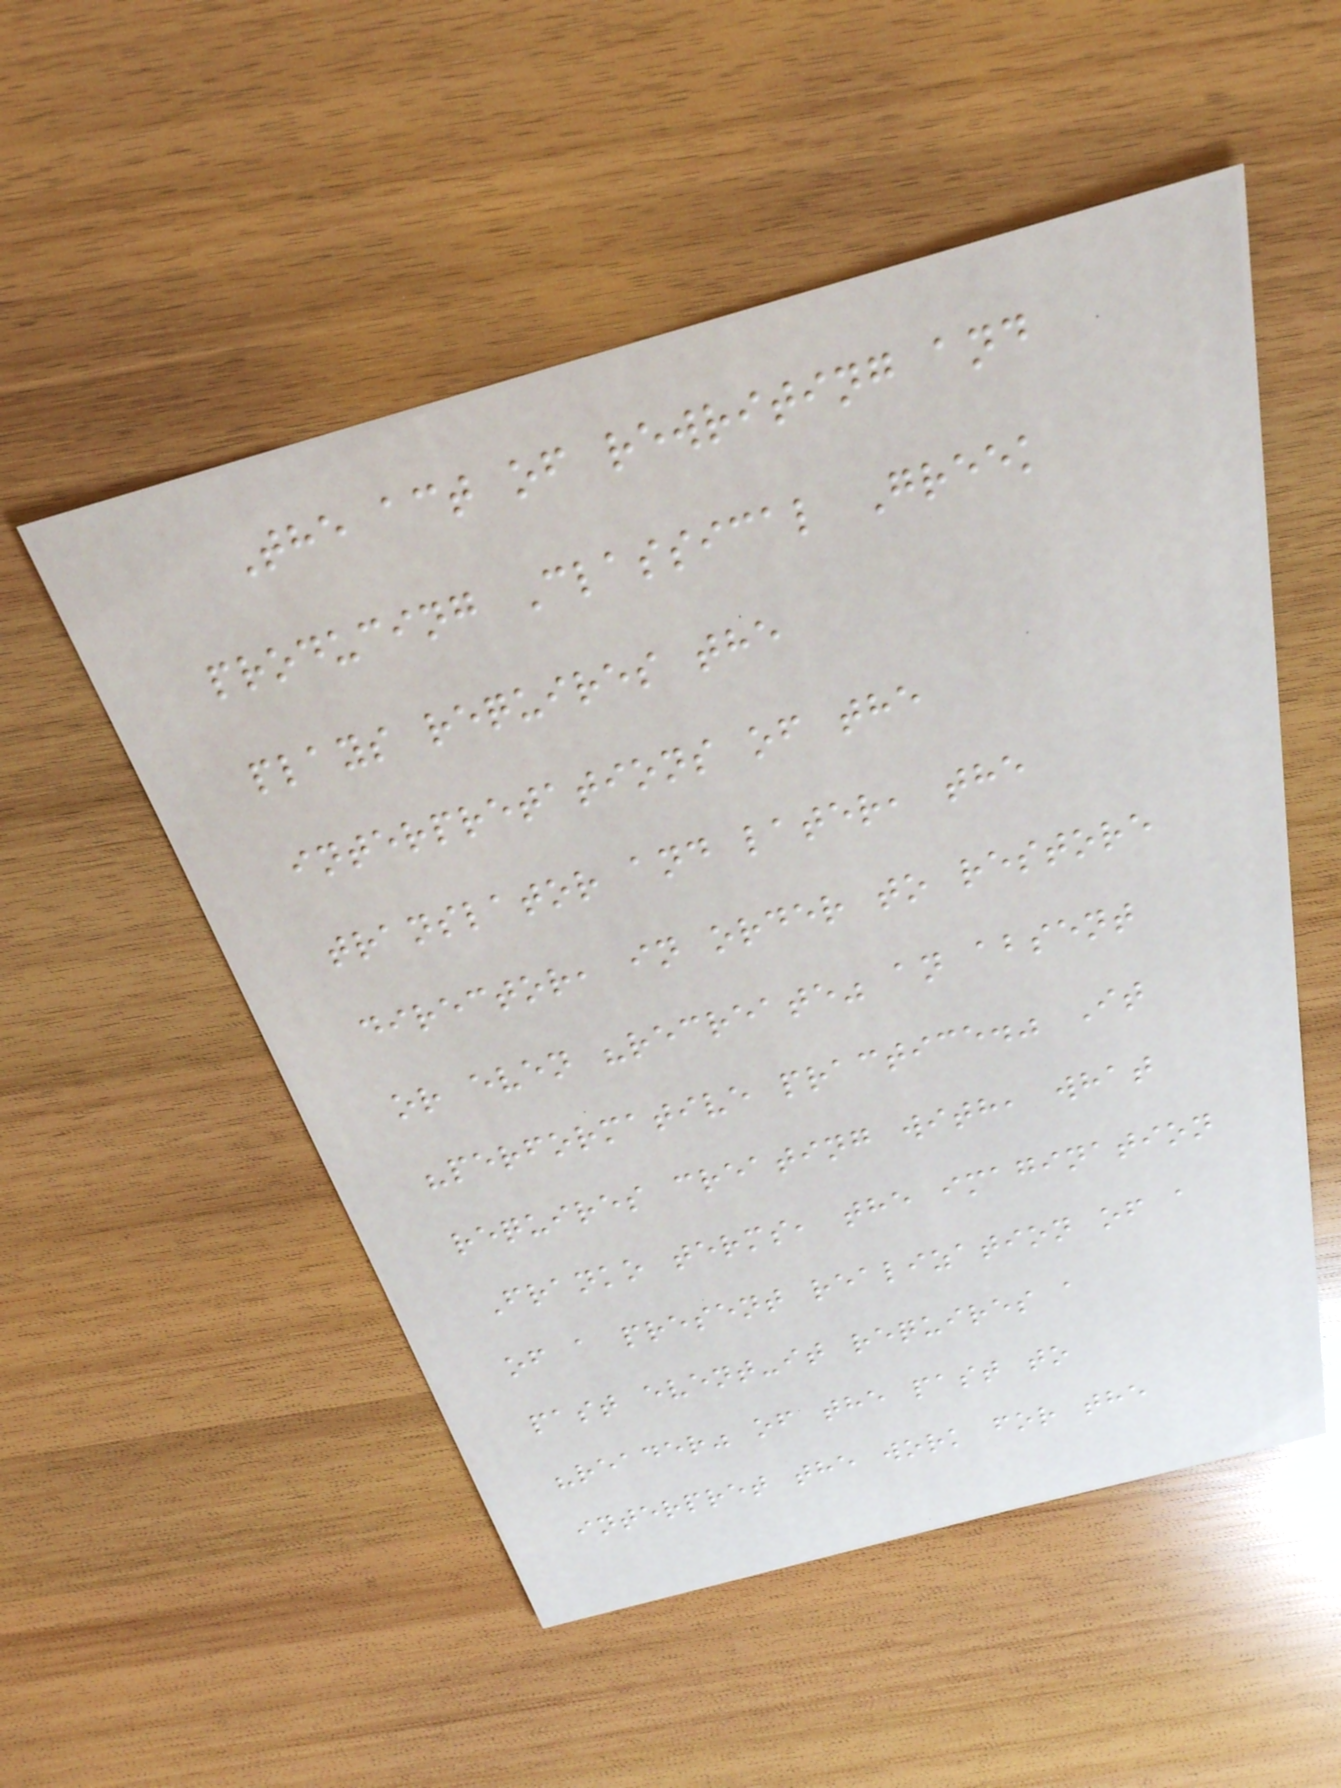The act of rewriting and
producing Classical Greek
plays requires the
interpretations of the
translator and later, the
director, in order to restore
or even "recreate" an absent
"performative practice." It
requires creating with, what
Franko terms, the imagination
of a present realization of a
past event-it requires a
"reader" of the past to
interpret the work for the
